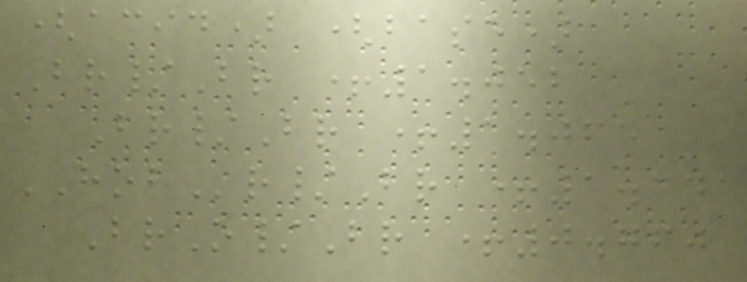(acid) (base)
Br/Br +1.052
Br/Br +1.065
HOBr/Br +1.341
BrO/Br +0.760
